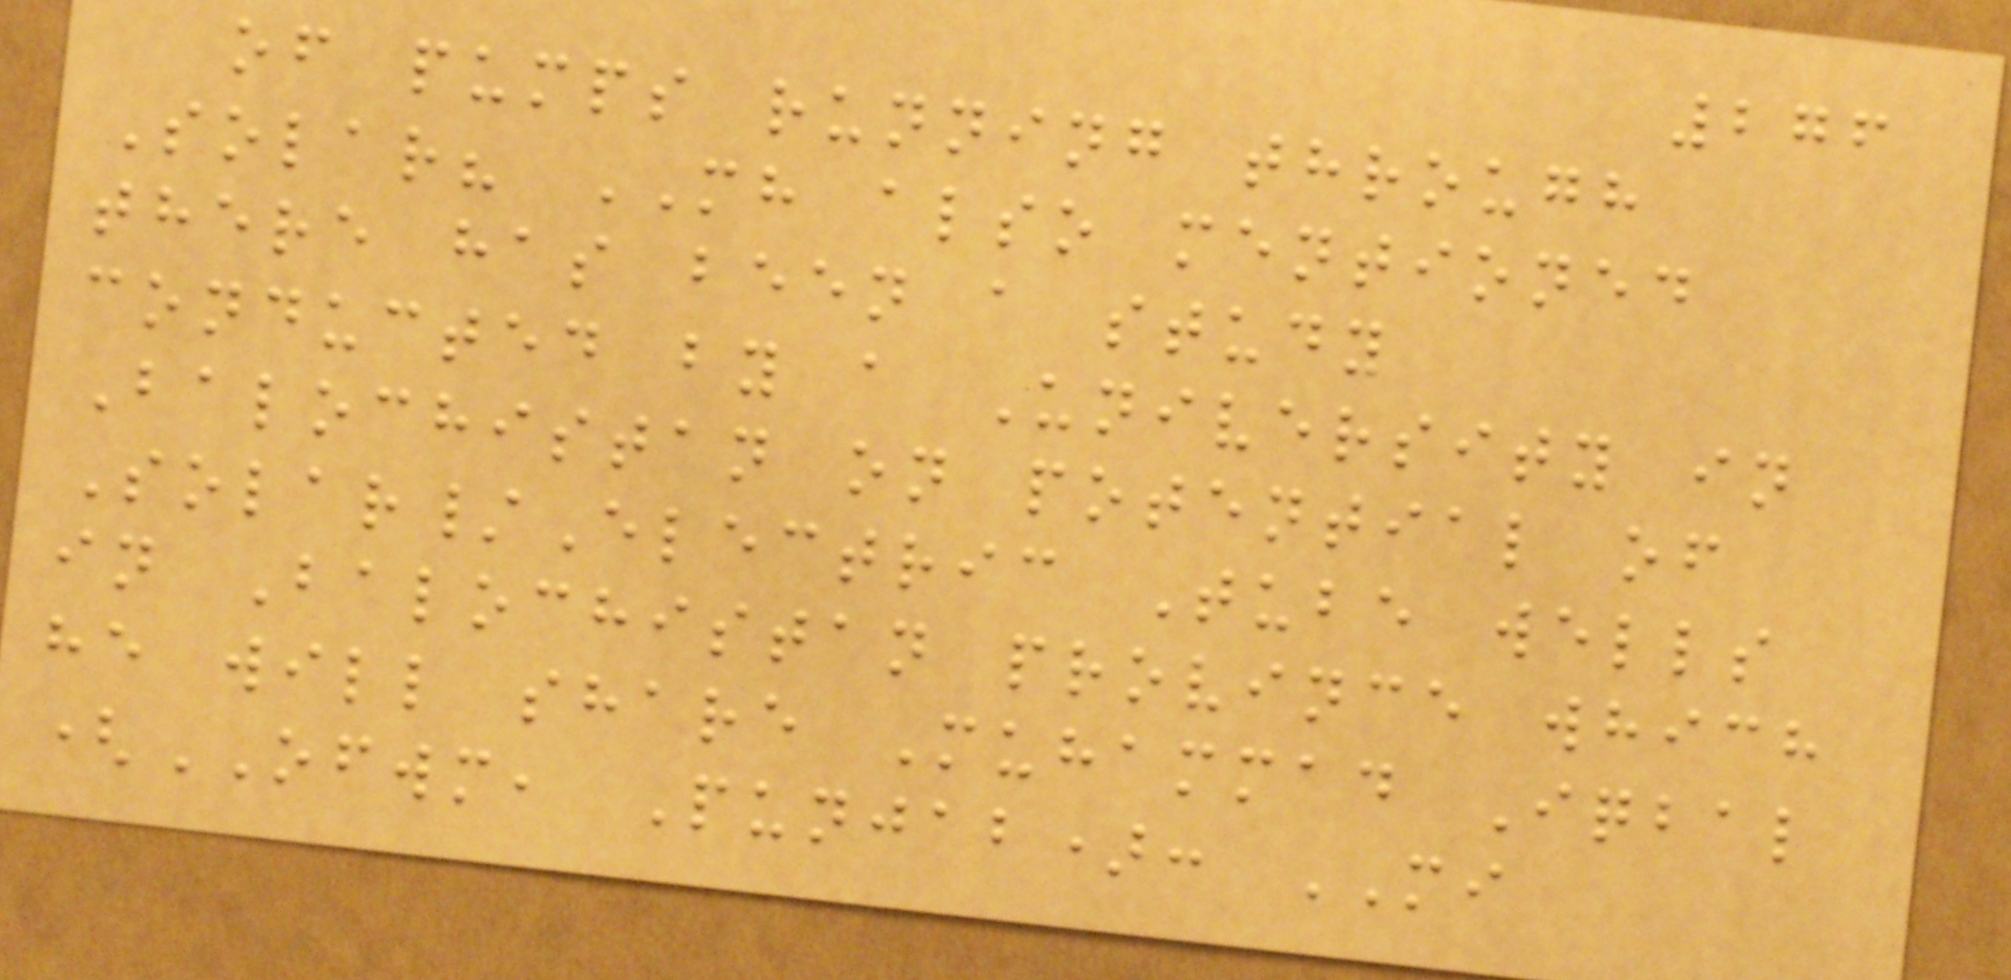276
of pumps running through
Solar? MH also mentioned
there has been a study
conducted by a University in
Balochistan on potential of
Solar/Electric Tube wells
in Balochistan province which
he will share Muhammad Iqbal
(OFWM, Punjab): MI
